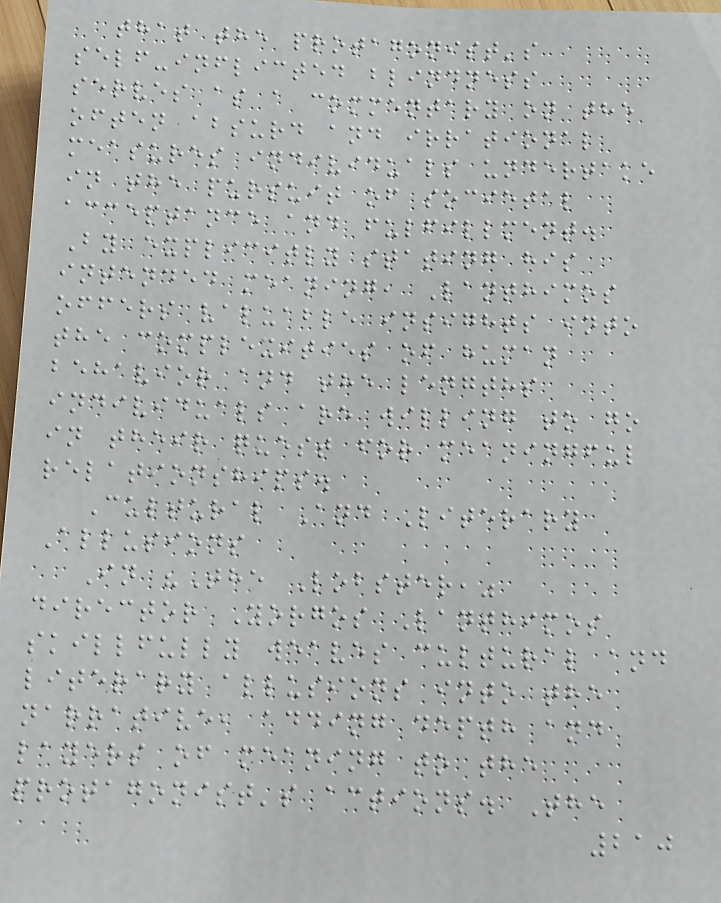that the protagonist's
self-inflicted blindness
serves as a commentary on the
often absurd and irrational
measures individuals undertake
in the pursuit of societal
acceptance and fulfillment.
By explicitly stating his
intended meaning, Lanthimos
offers valuable insights into
the complexities of human
behavior and the lengths
individuals are willing to go
in their quest for meaningful
relationships.
Cultural And Literary
Allusions
In "The Lobster,"
director Yorgos Lanthimos
skillfully weaves cultural and
literary allusions into the
narrative, adding depth and
layers of meaning to the
protagonist's actions. The
210
